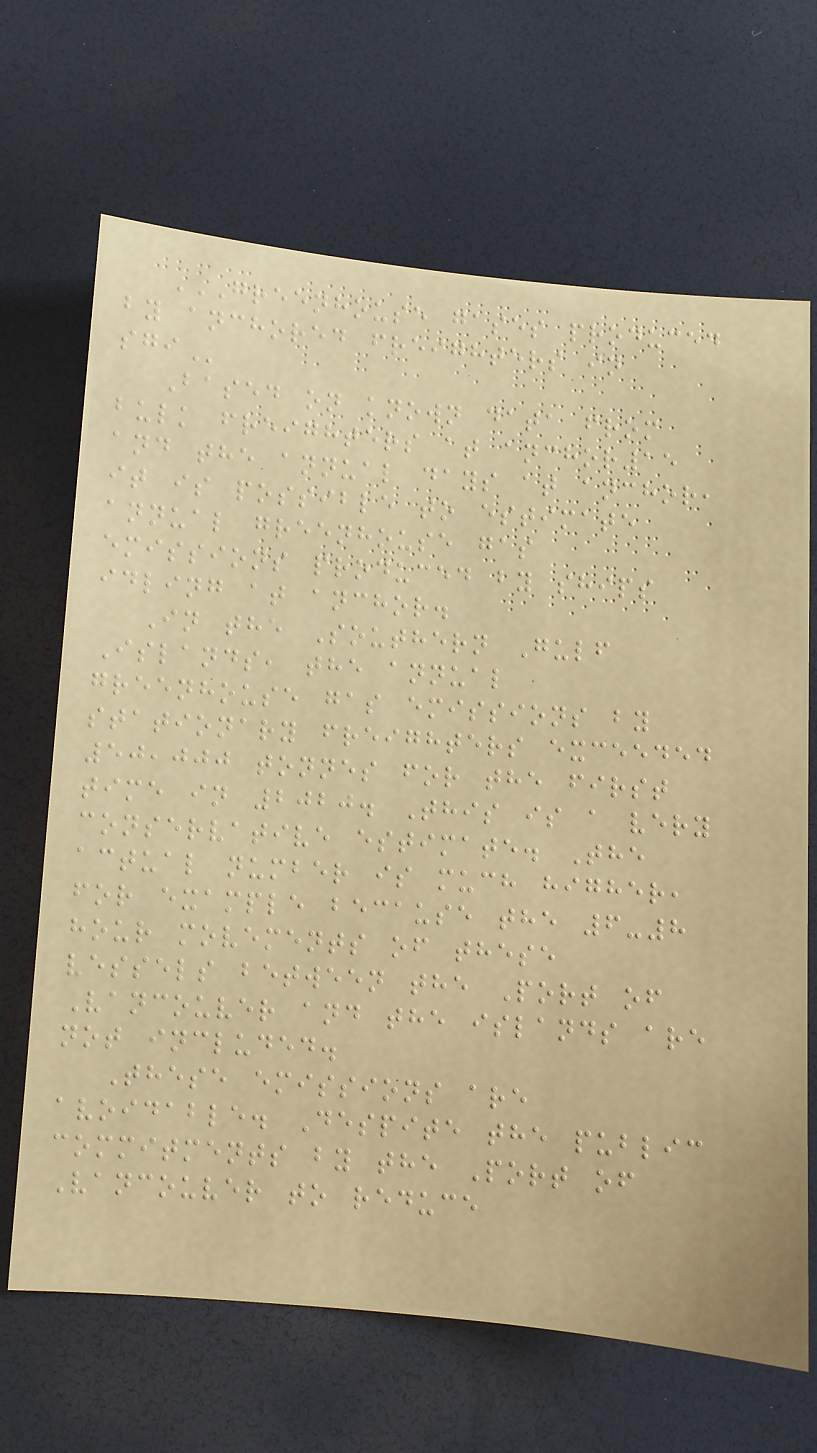GREENHOUSE GASES PRODUCED
BY ANCHORED FREIGHTERS IN
SGI
Based on known data from
bulk freighters at anchor15
and the annual days at anchor,
it is possible to estimate
annual greenhouse gas
emissions produced by ships
idling at anchor.
In the Southern Gulf
Islands, the annual
greenhouse gas emissions by
stationary freighters exceeded
50,000 tonnes for the first
time in 2020. This is a very
conservative estimate. The
actual number is much higher,
for example because the 6-8
hour movements of these
vessels between the Port of
Vancouver and the islands are
not included.
These emissions are
avoidable. Despite the public
commitments by the Port of
Vancouver to reduce
